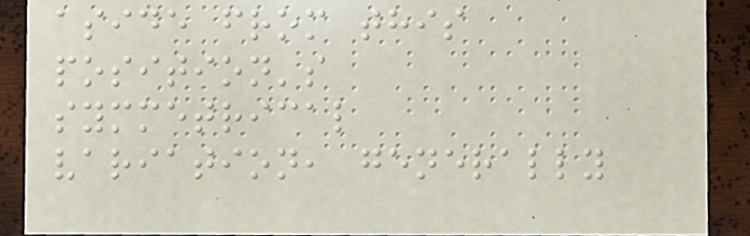aside from this
position's
symmetrical
variation, generally
